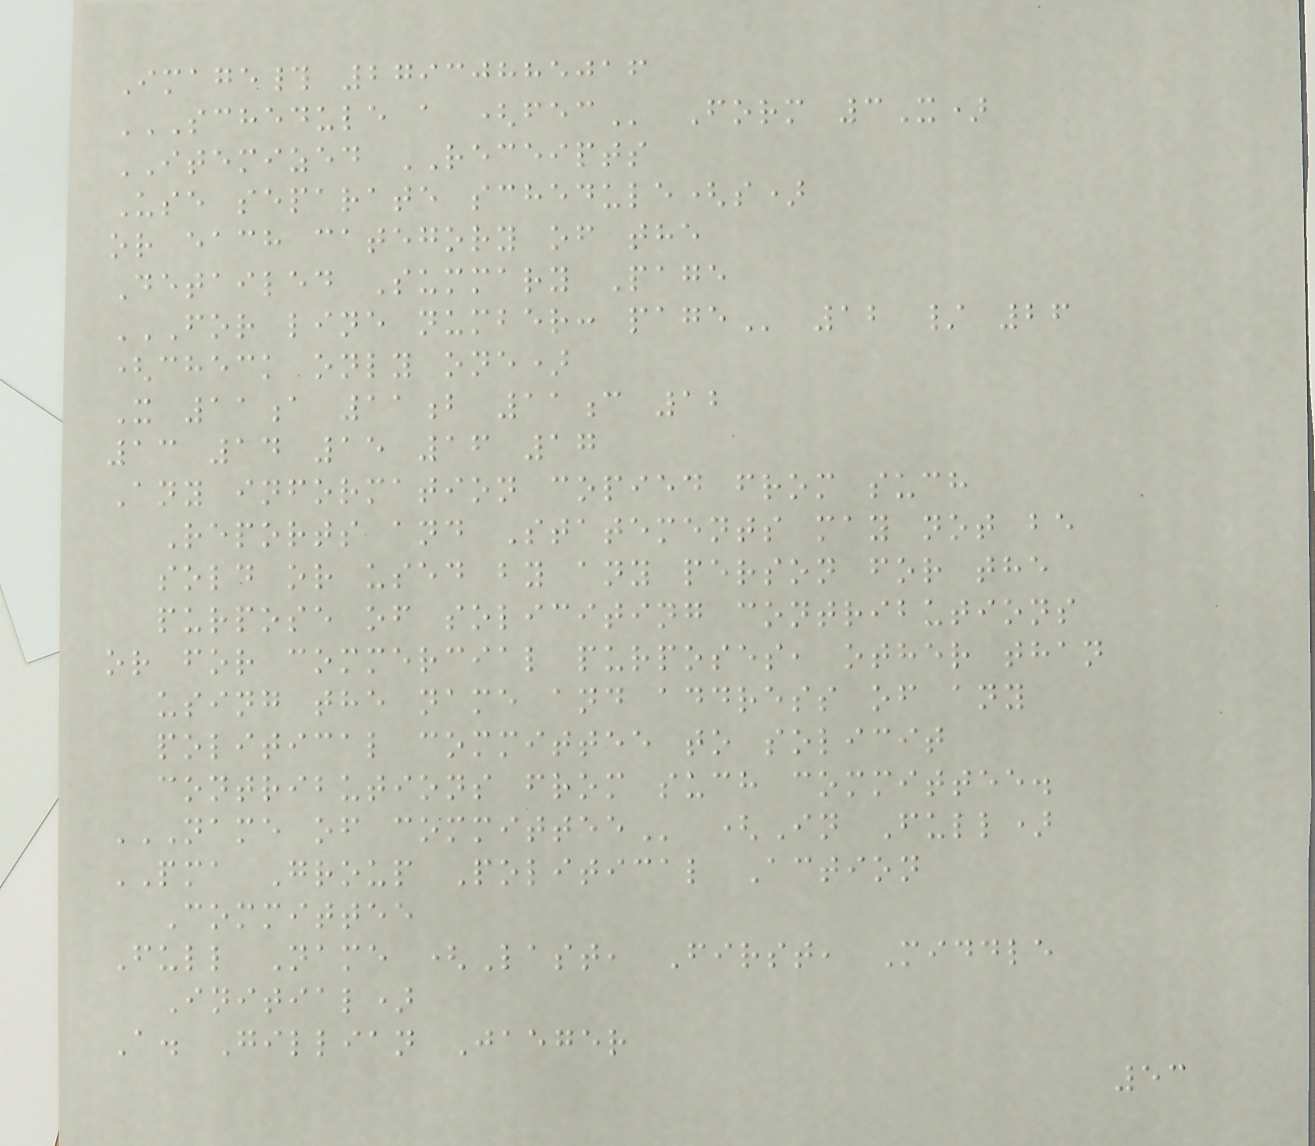Image# 27930885016
SCHEDULE A (FEC Form 3X)
ITEMIZED RECEIPTS
Use separate schedule(s)
or each category of the
Detailed Summary Page
FOR LINE NUMBER: PAGE 12 / 26
(check only one)
X 11a 11b 11c 12
13 14 15 16 17
Any information copied from such
Reports and Statements may not be
sold or used by any person for the
purpose of soliciting contributions
or for commercial purposes, other than
using the name and address of any
political committee to solicit
contributions from such committee.
NAME OF COMMITTEE (In Full)
PMA Group Political Action
Committee
Full Name (Last, First, Middle
Initial)
A. Gillian Jaeger
53
